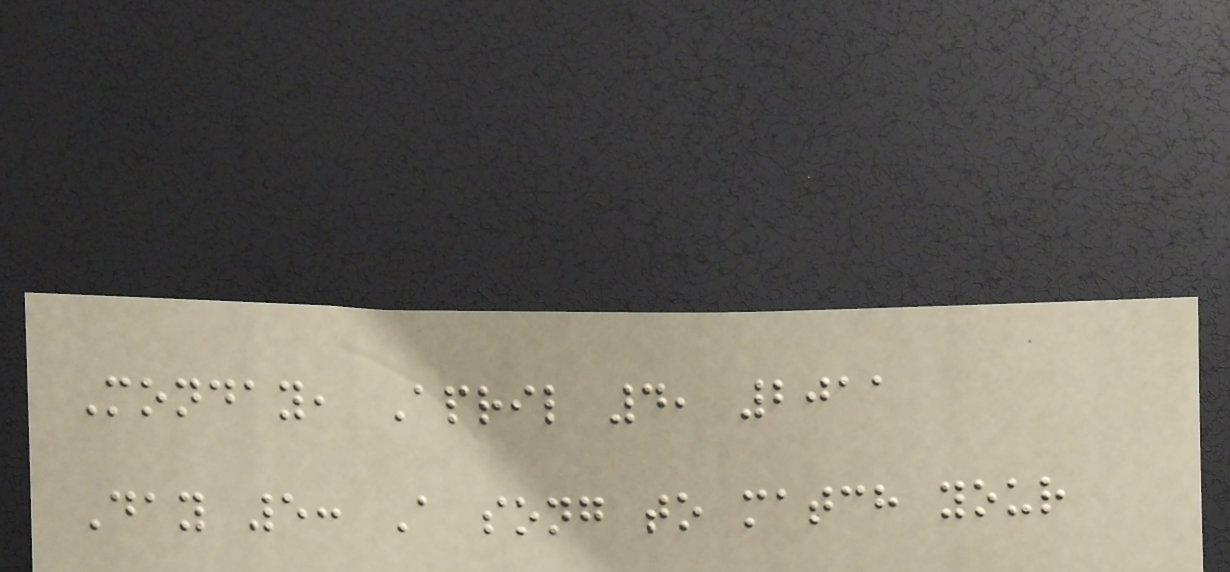Monday, April 4, 2011
Day 5: A song to match your
